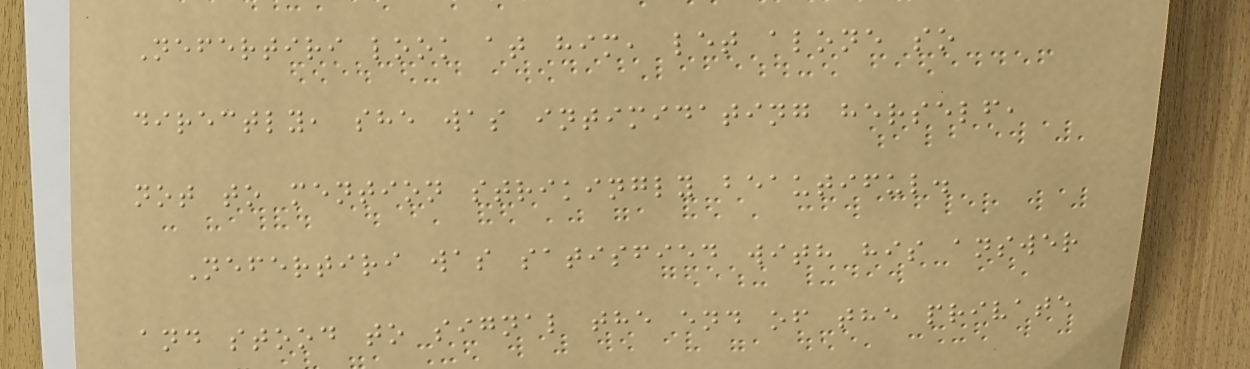Nefertiri look at him, let alone so
directly, she was intimidating herself,
not to mention strikingly beautiful.
Nefertiri was satisfied with his answer
and stood to signal the end of the private
